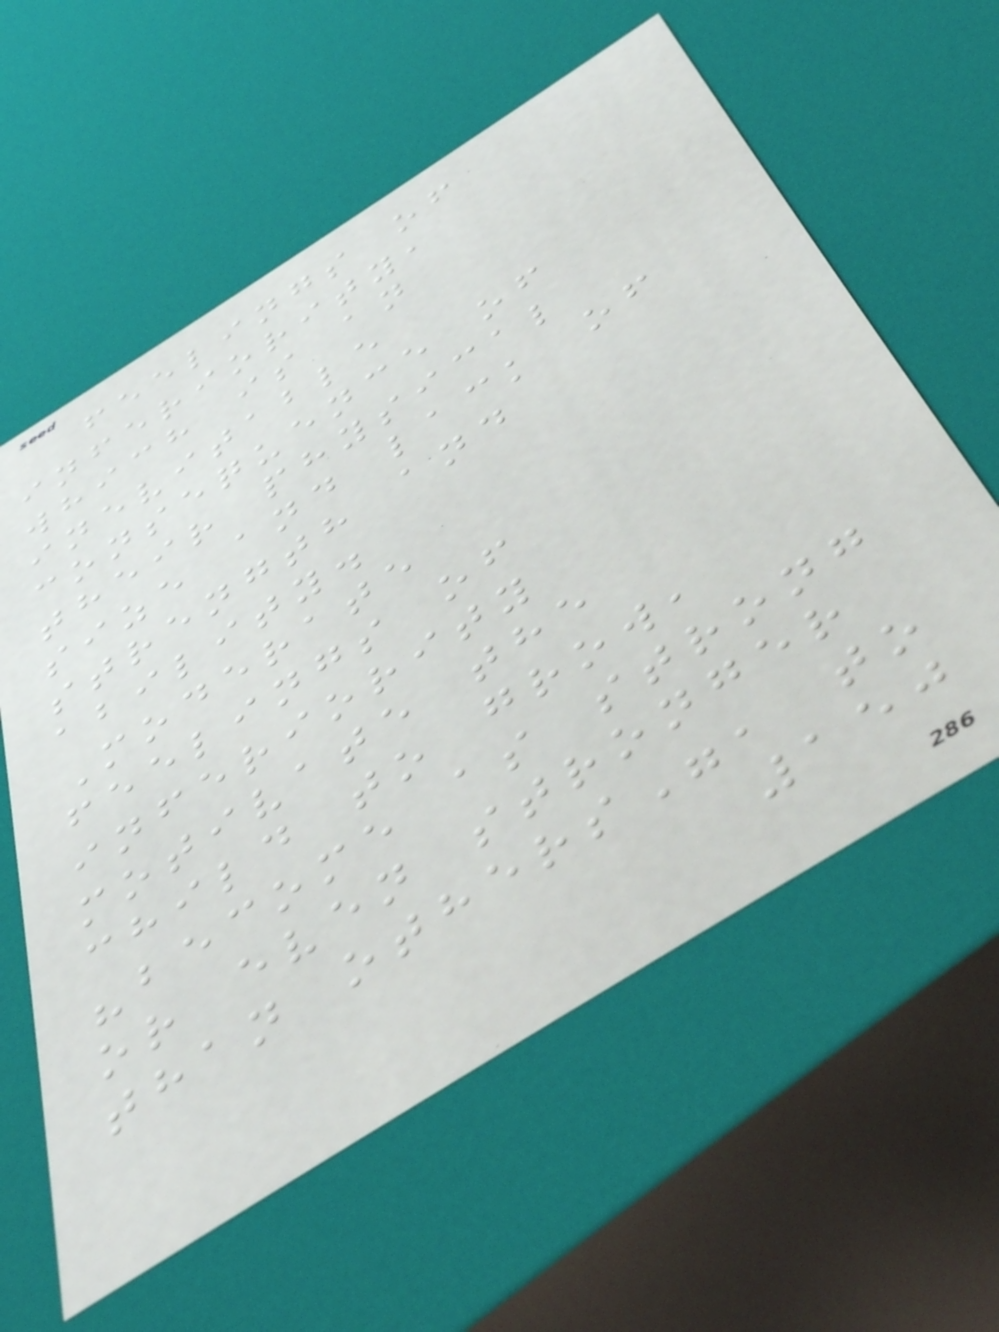feelings of
inferiority,
which is an
inevitable
consequence of
their physical
size and lack of
strength and
ability.
Moderate
feelings of
inferiority
motivate the
child to grow,
"become as strong
or even stronger
than others", to
150
